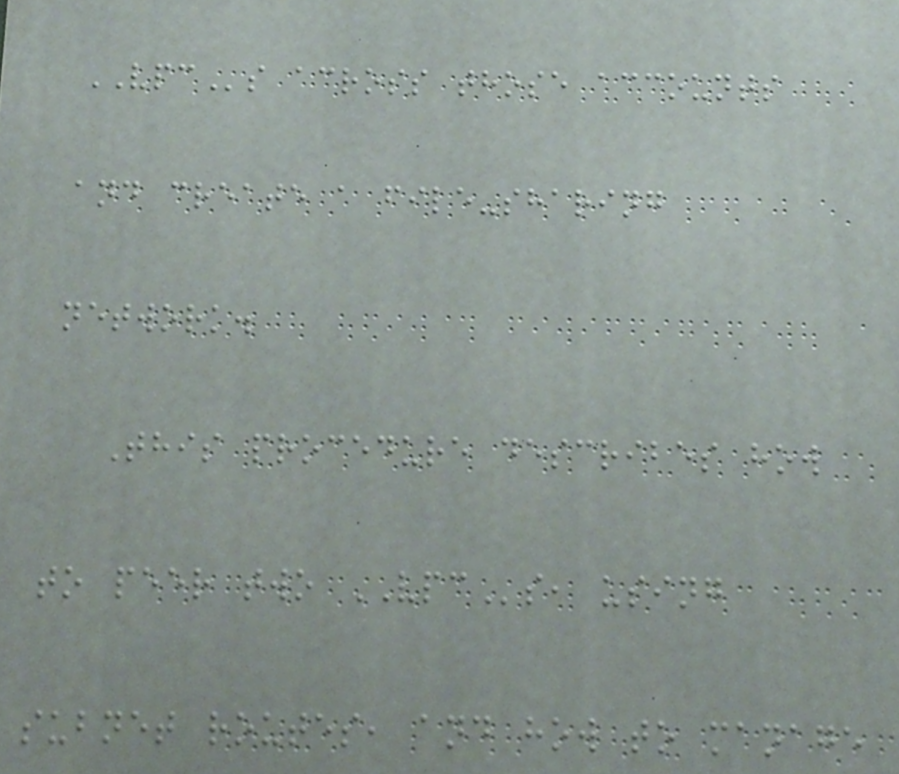VPCs across those accounts
and create a file-sharing
network.
This procedure describes how
to peer two VPCs, using
subnet routes, and how to manage
